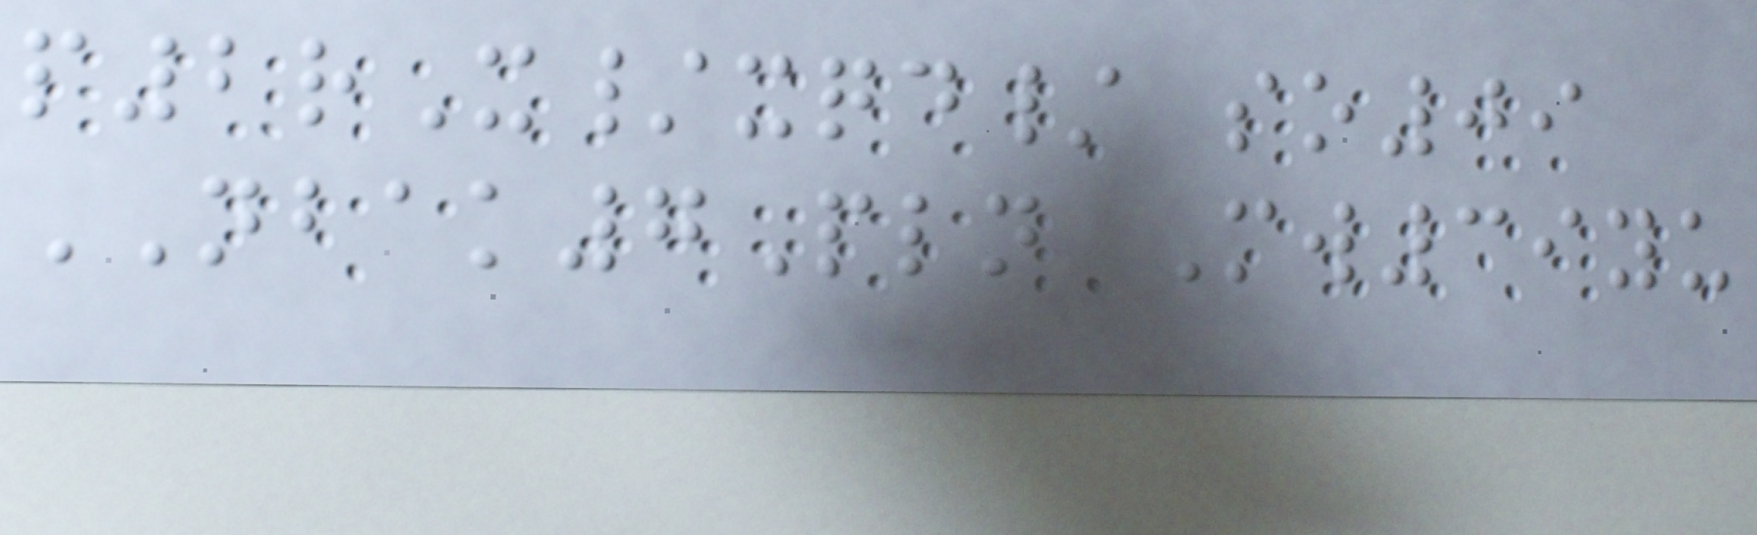p2rX/xqd/ so09
NBAK7Pln Mw39yu
